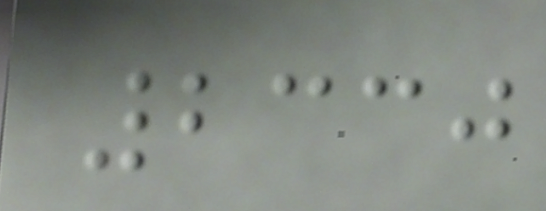2330
